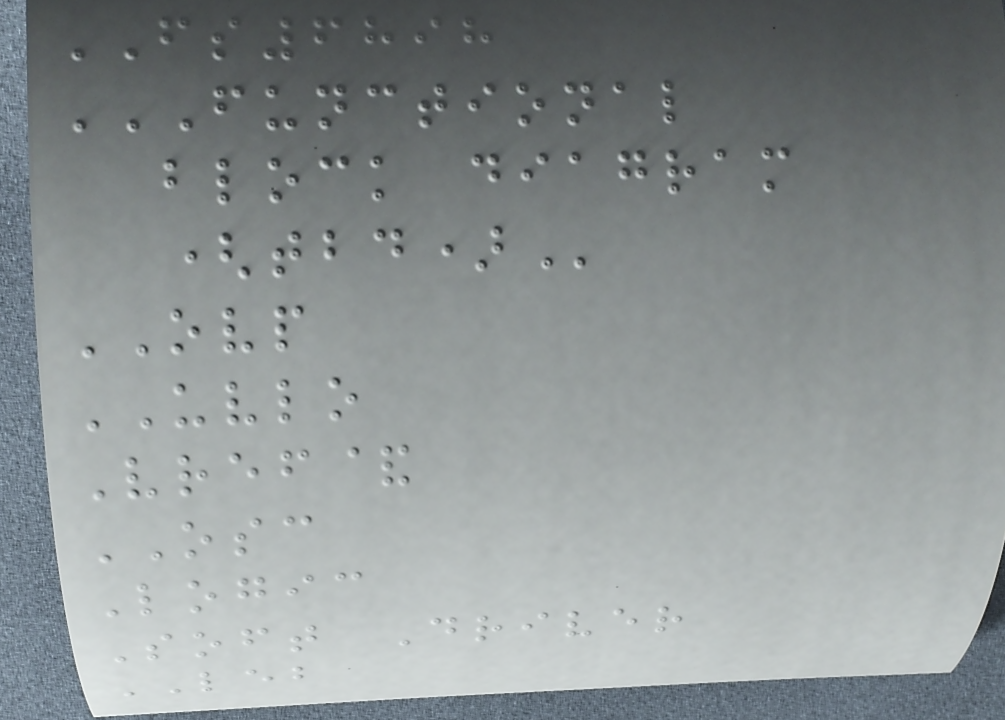FS6898
FUNCTIONAL
BLOCK DIAGRAM
(TBD)
OVP
UVLO
Vref&
OSC
Logic
Soft Driver
LEB
